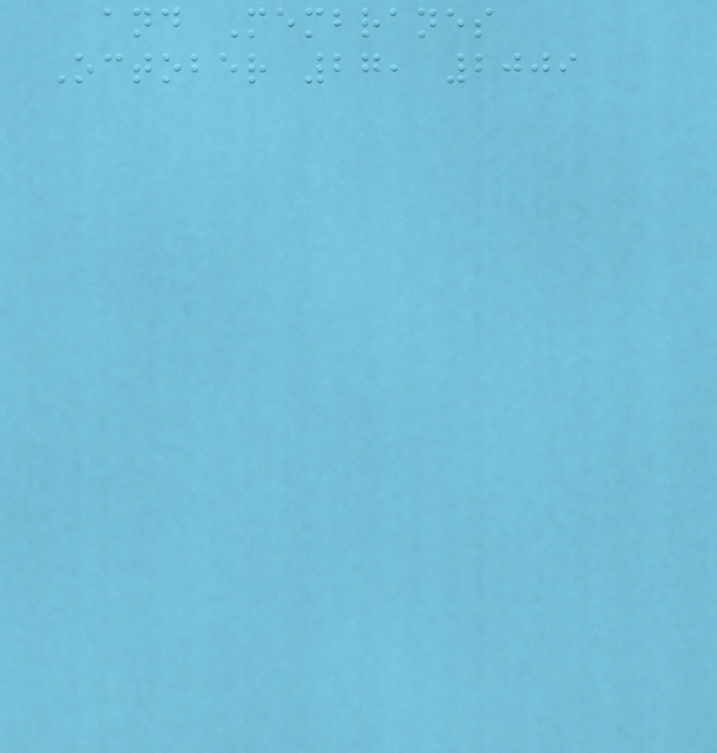and Membranes
October 27, 2009
